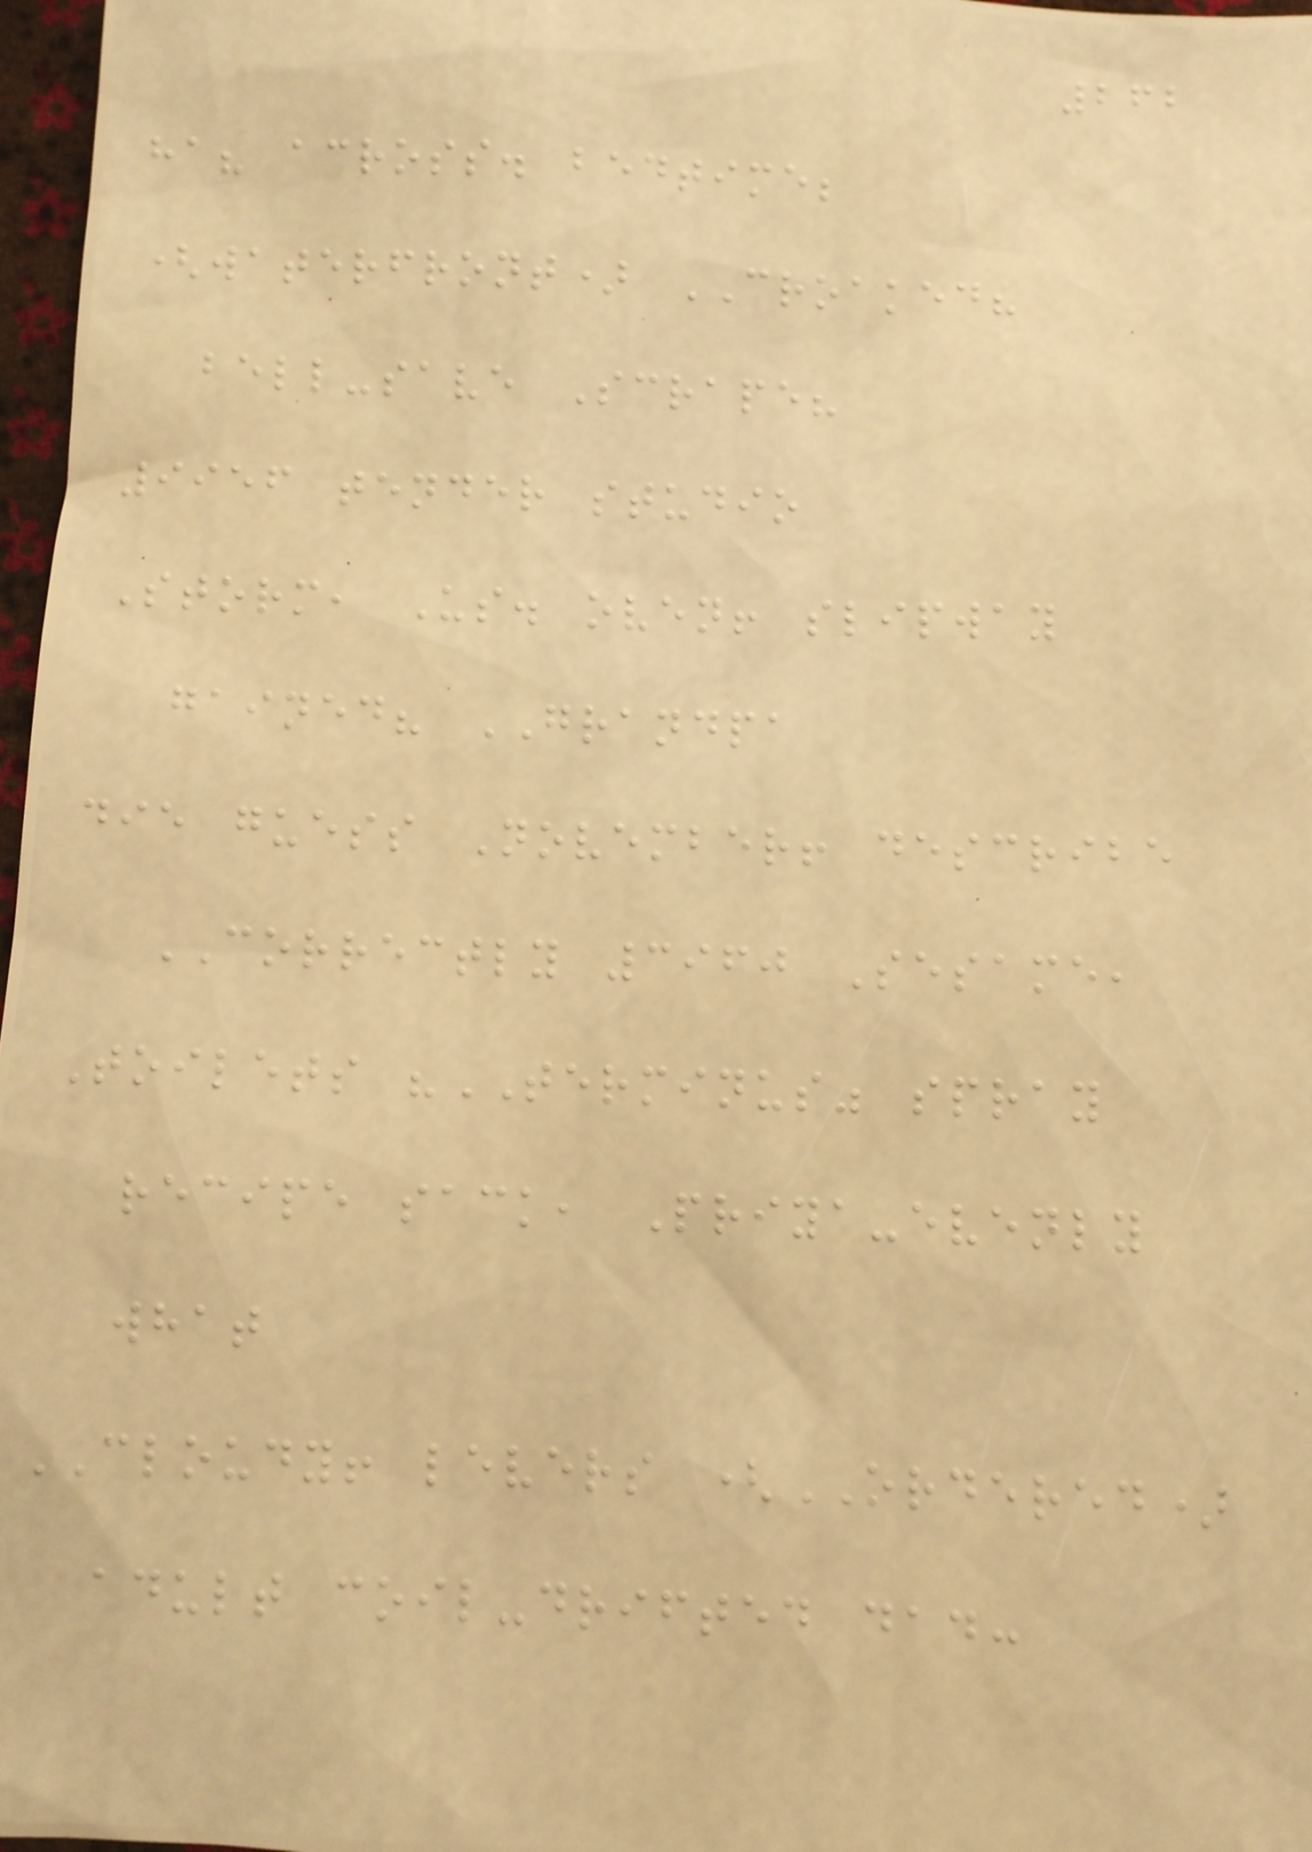262
ha? across. bedtime;
(waterfront) CROAKED?
bell-save Scrape?
9956 tender studio
Storm, Us. oven! slipway
gained? GRANDPA
die guess November! describe
CORRECTLY 3960 Sesame,
Toilets "TERMINUS" spray
recipe sack, Priya-evenly
what
CLOUDY! levers (ORDERED)
adult coil-drifted dad:
